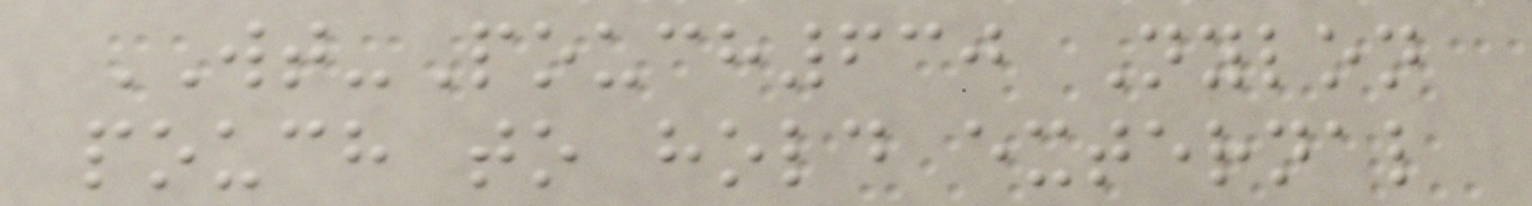WT-Pouch630 Nylon
pouch to hold external
